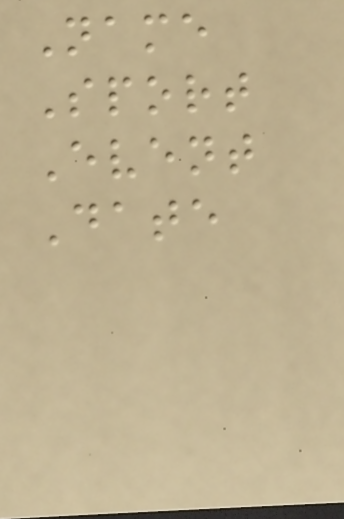Name
Sport
Event
Date
